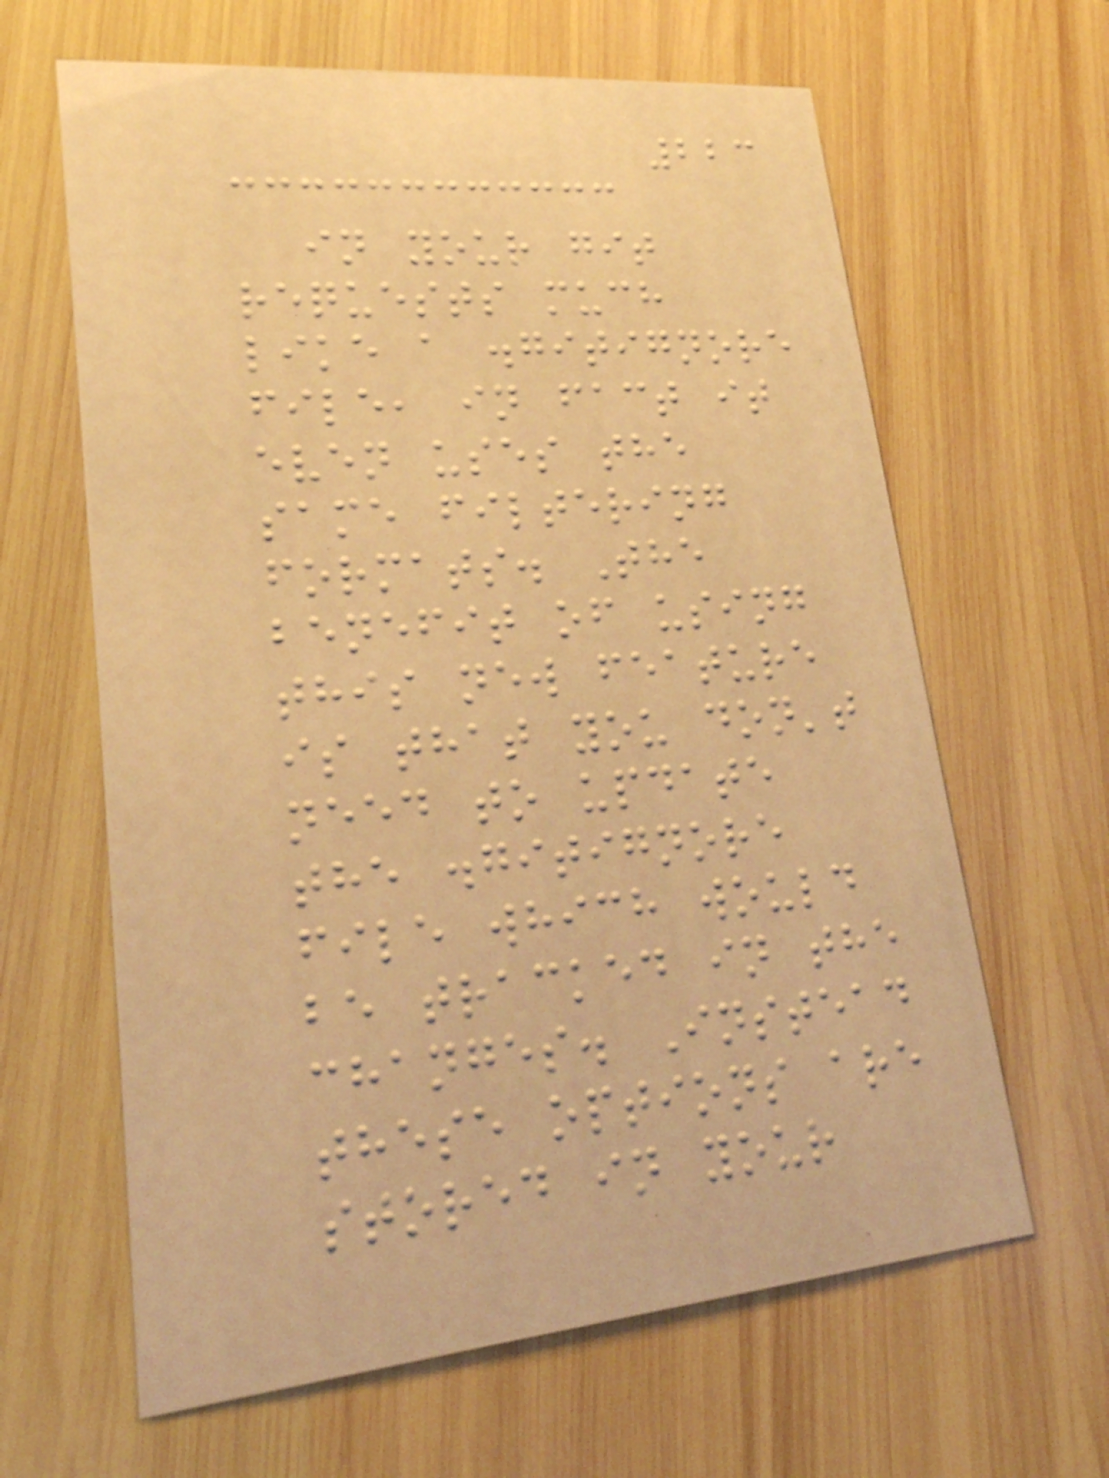223
in your git
requests much
like a .gitignore
file, in fact it
even uses the
same filtering
formats. The
benefit of using
this new feature
is that you don't
need to update
the .gitignore
file which would
be tracked in the
changes. Instead
these options are
stored in your
